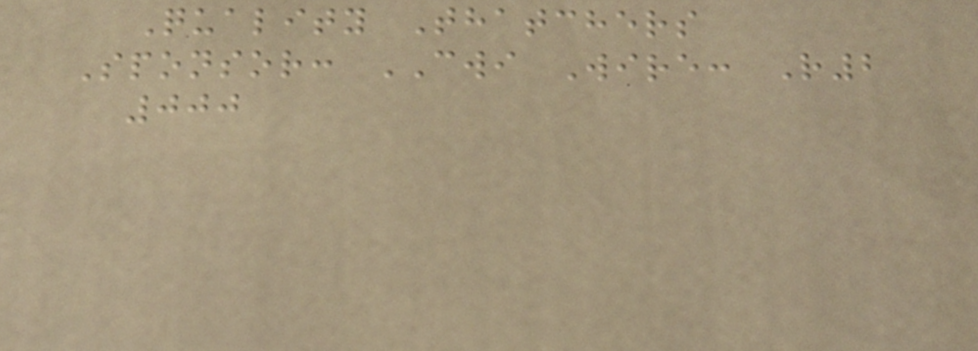Quality Thatchers
Sponsor: CWI Wire: R2
000
